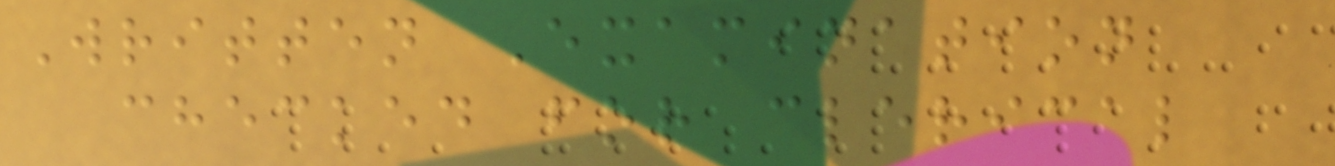Written Examination
checked for clerical
